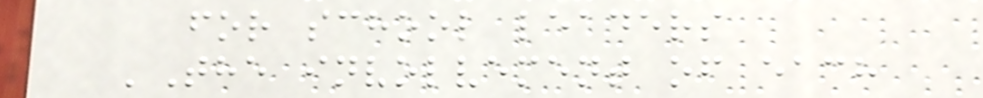for school leaders
'The involvement of each
